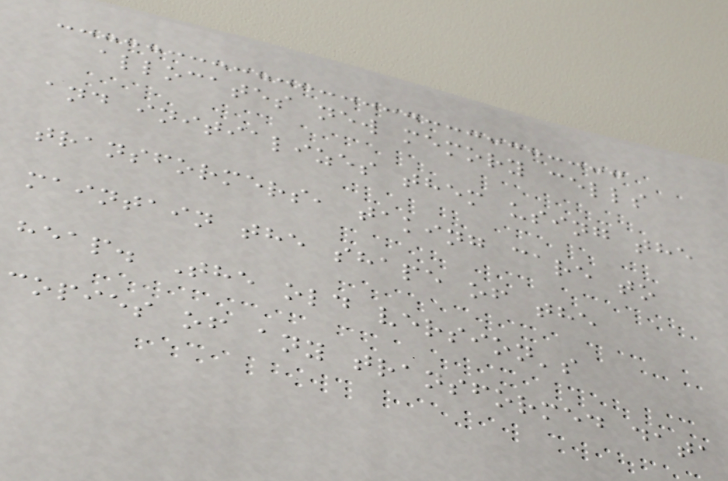allocates new memory cells
and initializes them using the
transformers, taking care to
maintain the shape of the
heap. The old version's
copies of any transformed data
